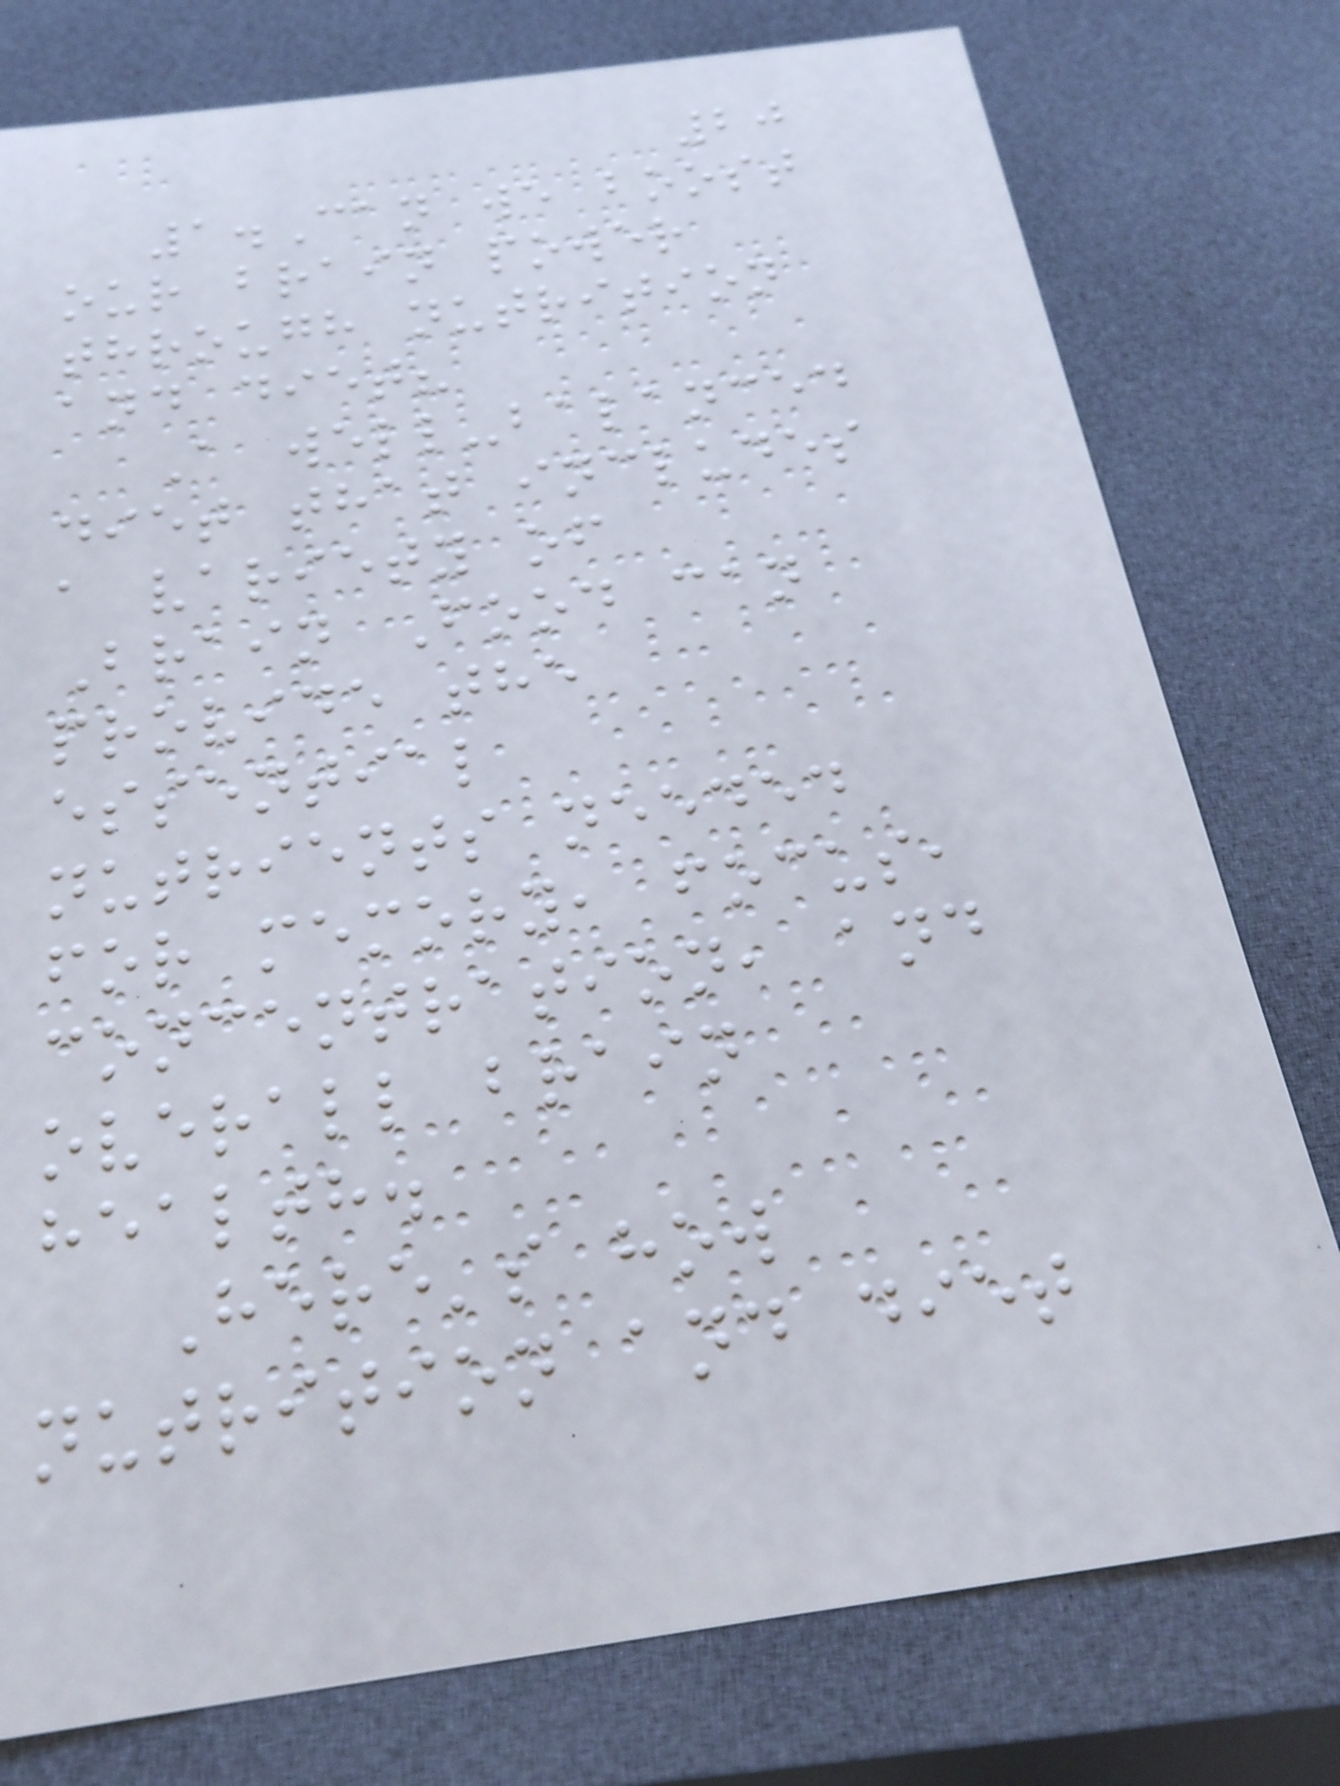20
1.Can we boost
our brain power
through nutrition
and diet?
A well-balanced
diet that includes
a variety of
Brain Food can
provide the
essential
nutrients needed
for memory, focus,
concentration, and
overall brain
health.
Here's how
nutrition and diet
